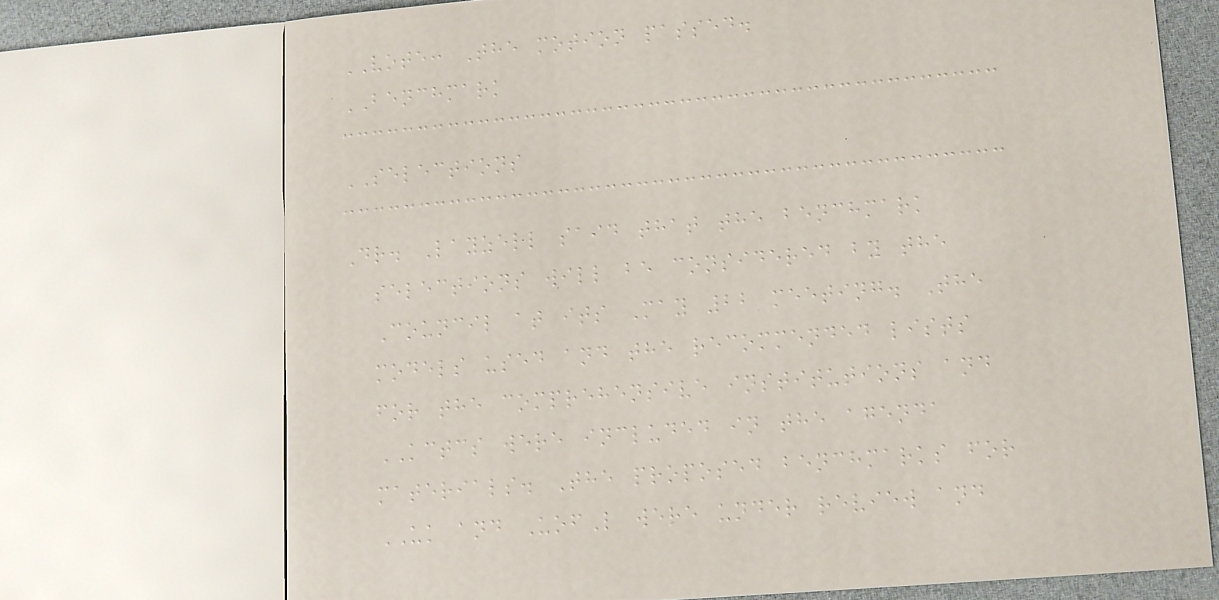VOTE: The motion passed.
BENCHMARK
SELECTIONS
Dr. Layzell said that the benchmark
selections will be considered by the
Council at its May 22 meeting. The
models used and the recommended lists
for the comprehensive institutions and
KCTCS were included in the agenda
materials. The proposed benchmarks for
UK and UofL were under review and
